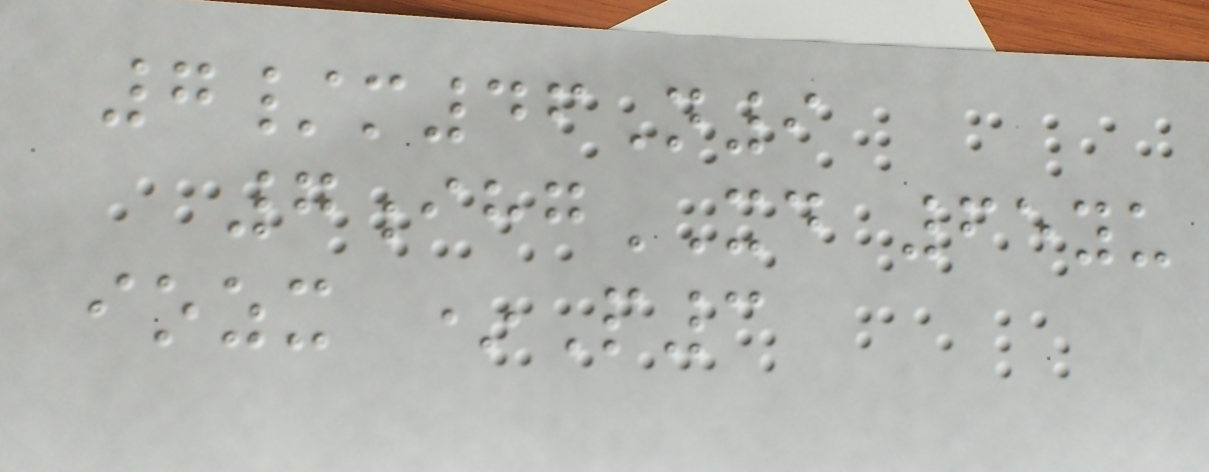7/m46N9
7ihgXD 65yu
iozx *P3
